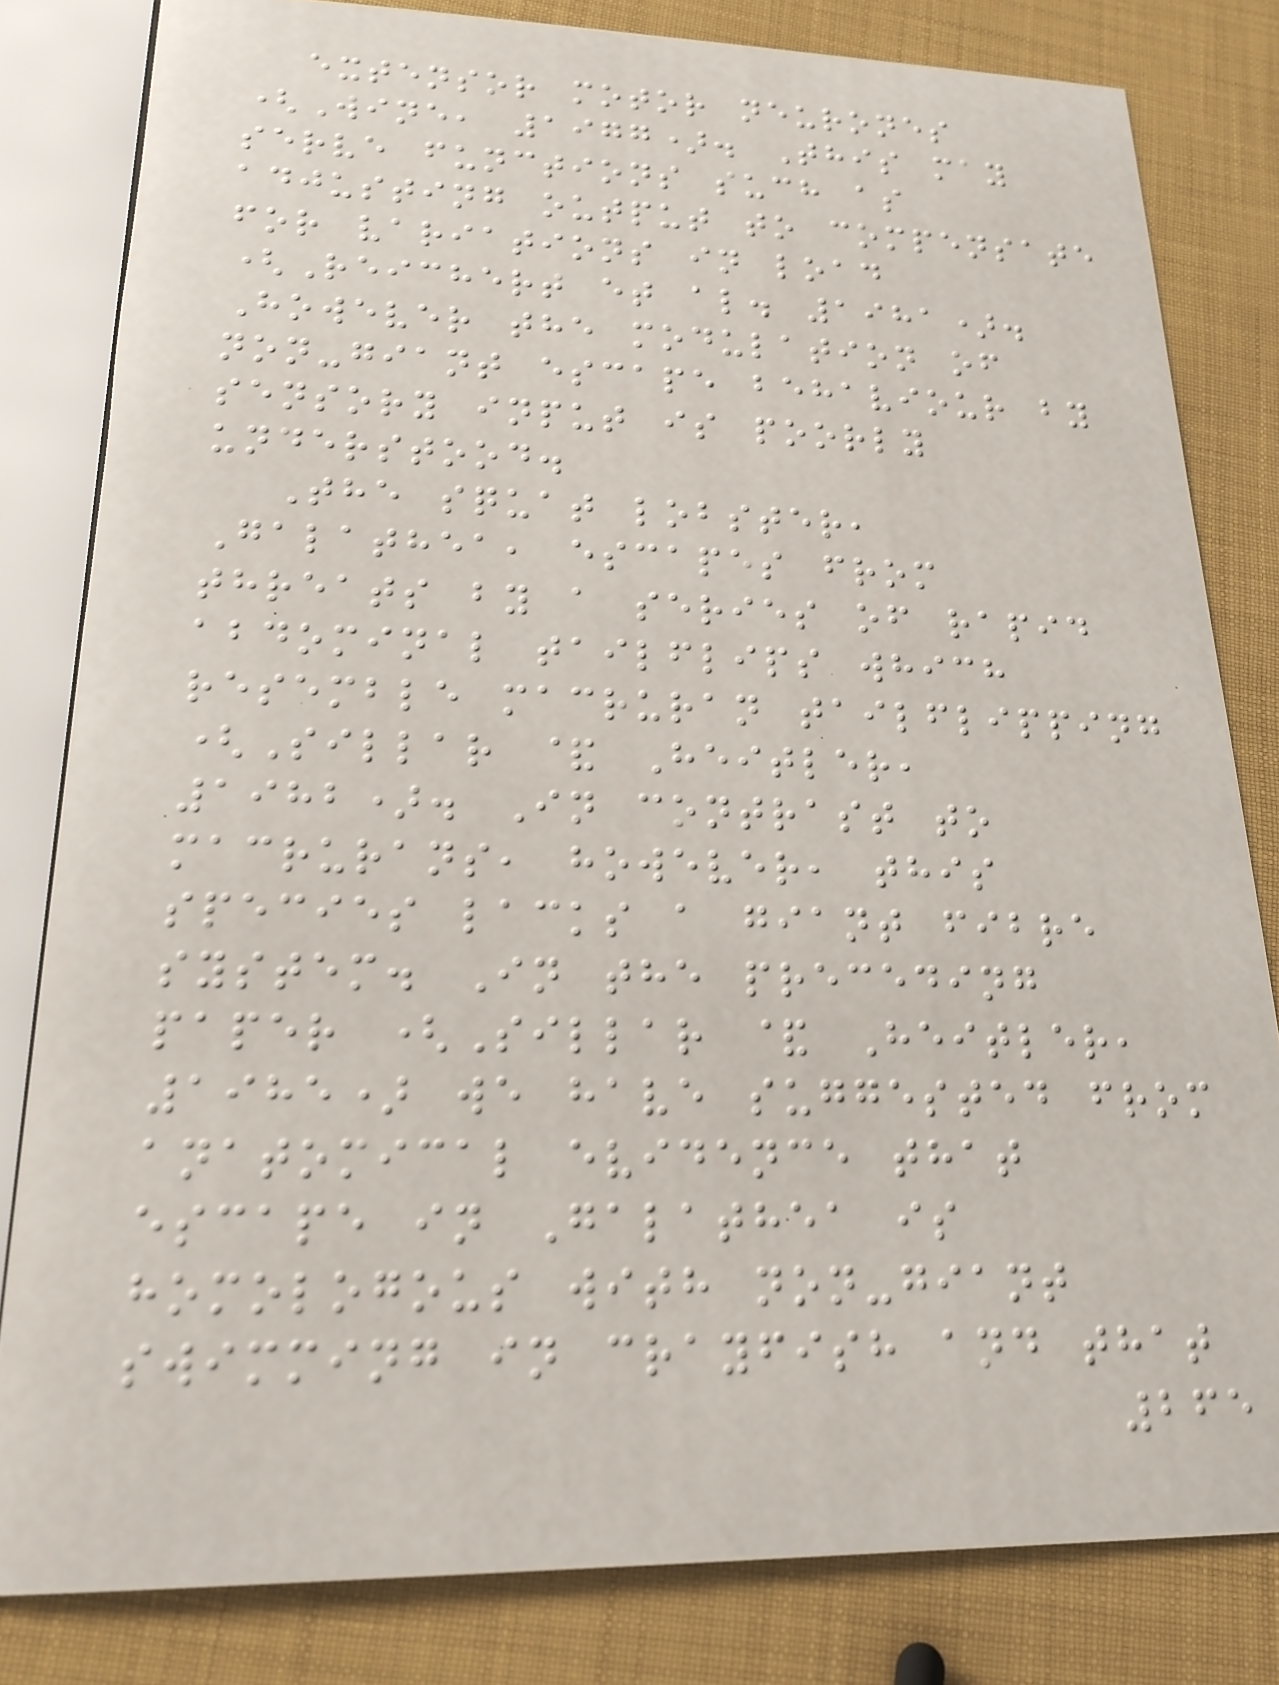extensor motor neurones
(Wine, 1977). This may
serve functions such as
adjusting output to compensate
for variations in load
(Reichert et al. 1981).
However the modulation of
non-giant escape behaviour by
sensory input is poorly
understood.
The squat lobster,
Galathea, escapes from
threats by a series of rapid
abdominal tailflips which
resemble macruran tailflipping
(Sillar & Heitler,
1982). In contrast to
macrurans, however, this
species lacks a giant fibre
system. In the preceding
paper (Sillar & Heitler,
1985) we have suggested from
anatomical evidence that
escape in Galathea is
homologous with non-giant
swimming in crayfish and that
265
